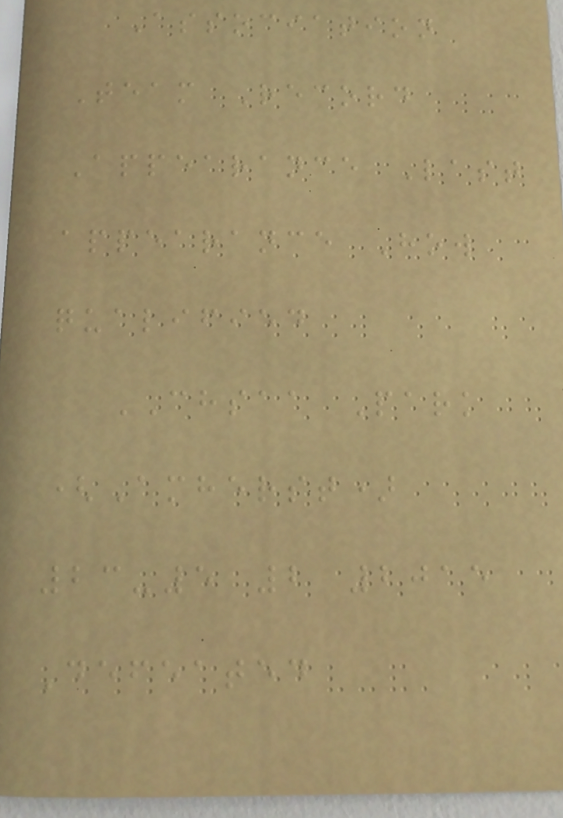Association
Team Record
Appearance Last
appearance How
qualified
CHSAA Park
(Amherst)
23-5 2 2015
Defeated
